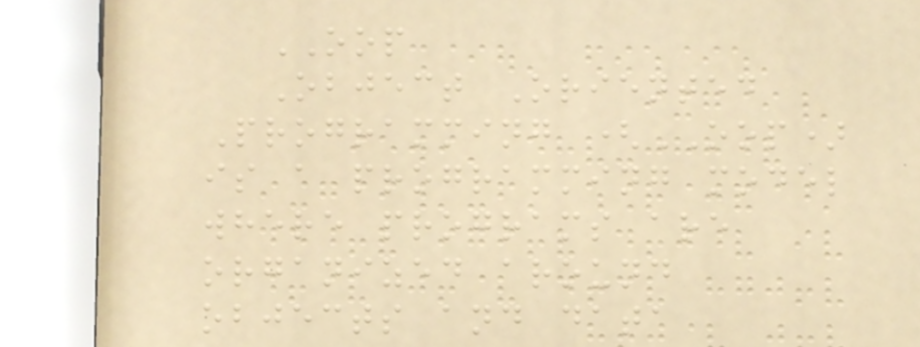OOP
Object Oriented
Programming (OOP)
is a programming model
where programs are
organized around
objects and data
